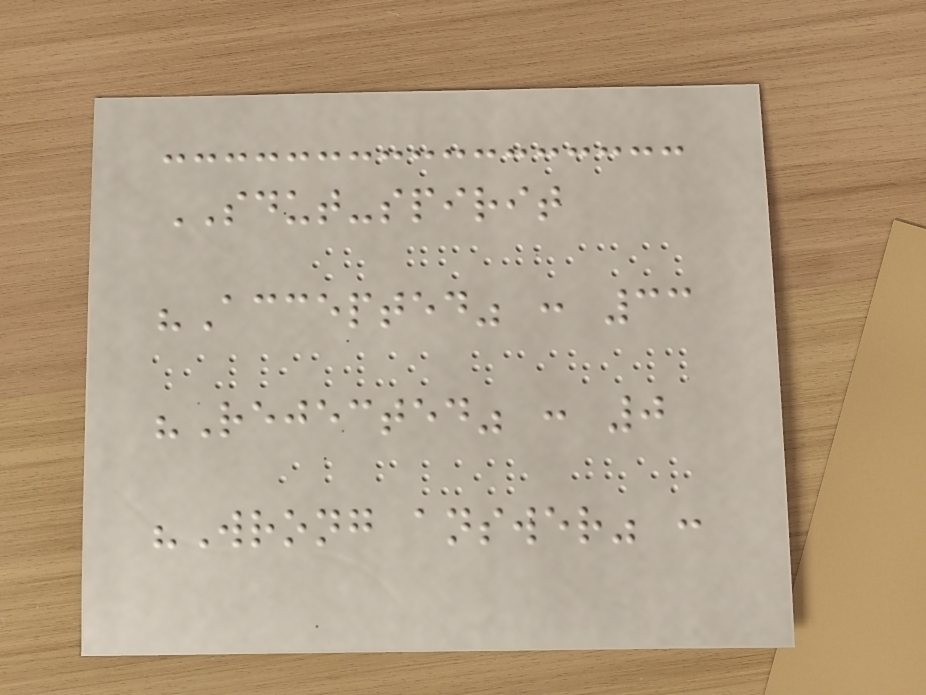SDUT-spirit
"Accepted" : 33
"Rejected" : 0
"Wrong answer" :
